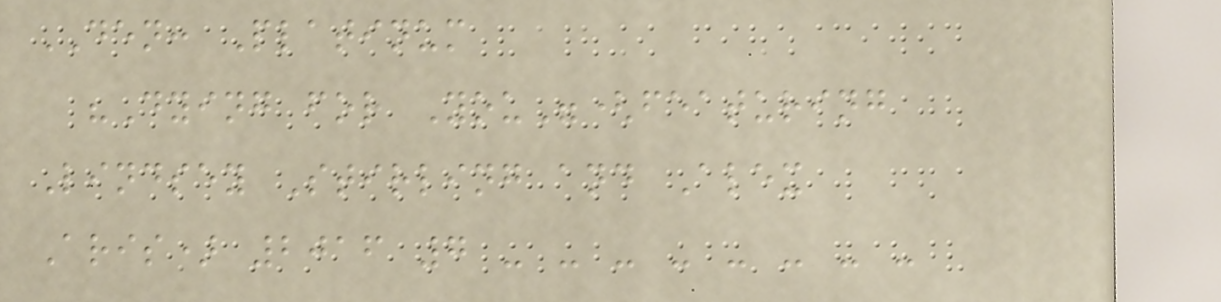DEN: Platinum
"Dying for You"(featuring
Lindsey Stirling and Alex
Aris) 2016 7 - - - - - - - -
